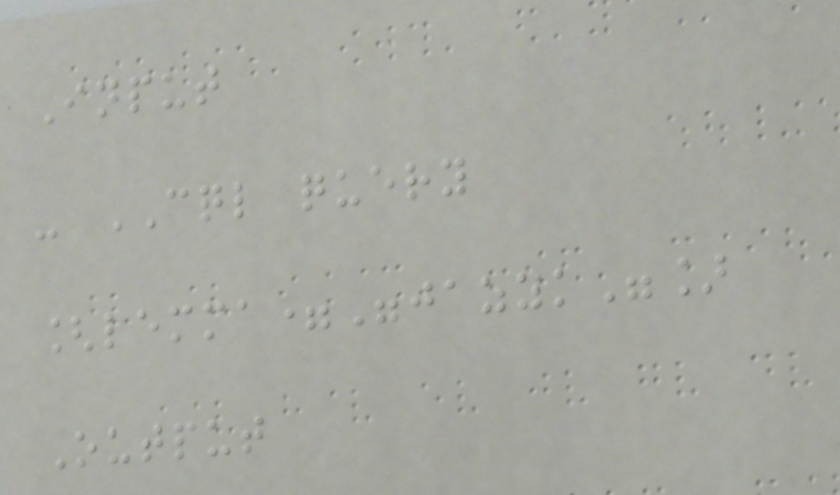Input
- CQL query
[lemma="jazyk"]
Output
